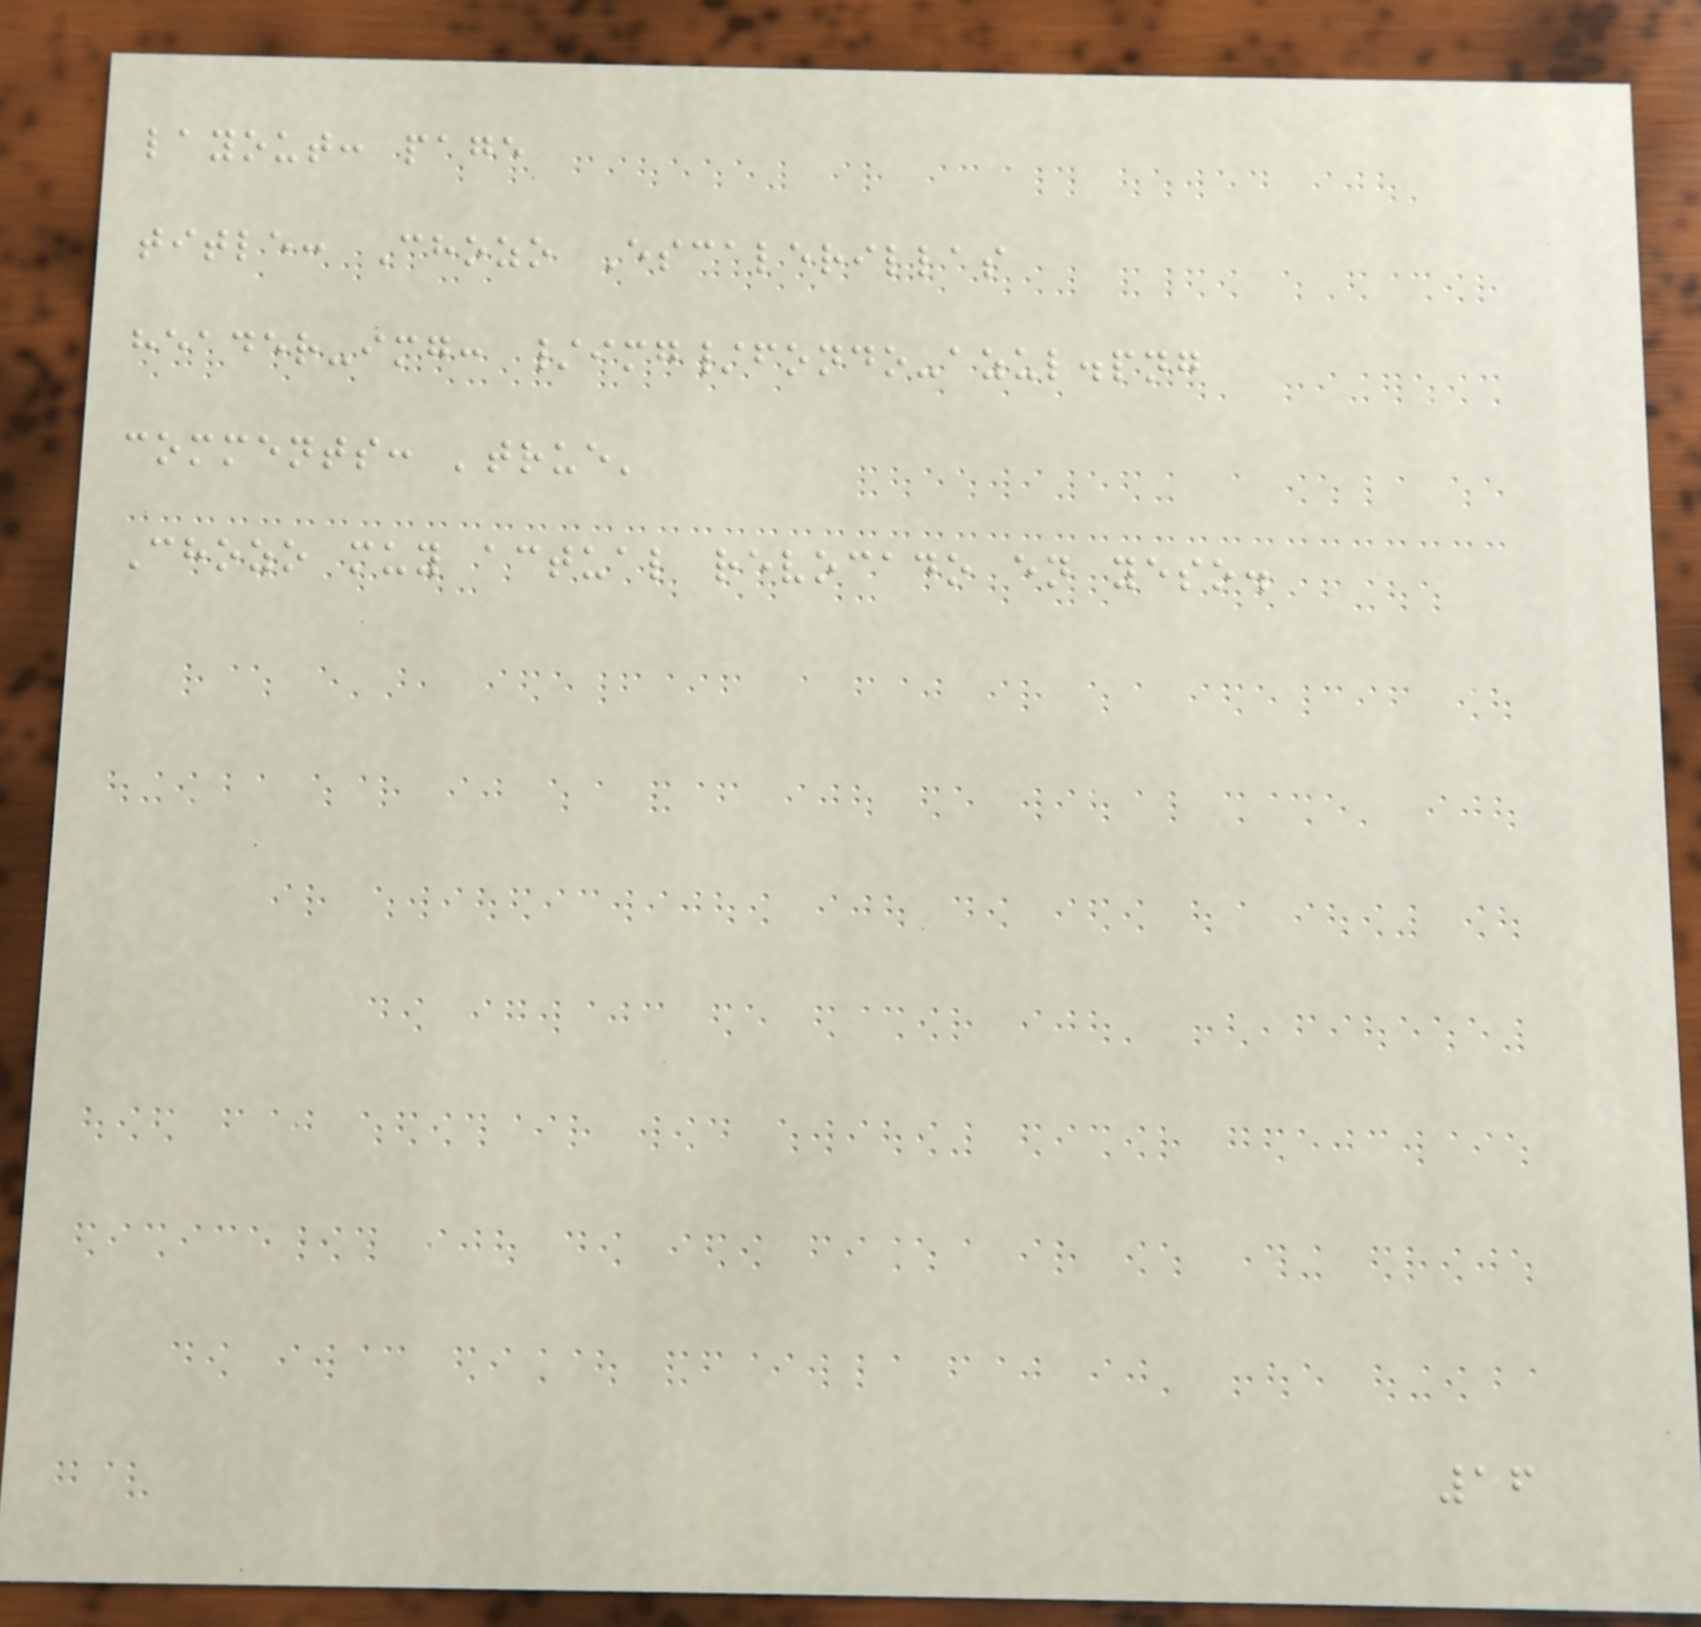layout: page
title: Chozo Escalerillas
header-img: /img/fondo-azul.png
comments: 'true'
Chozo muy actual revocado en yeso.
16
